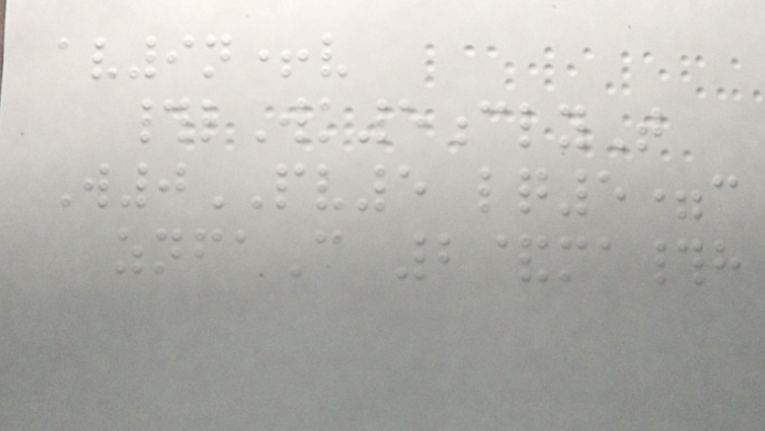av9n+v
#lWk5clyT
W0PV5 lq5=c
znfaC 2&ma#h
